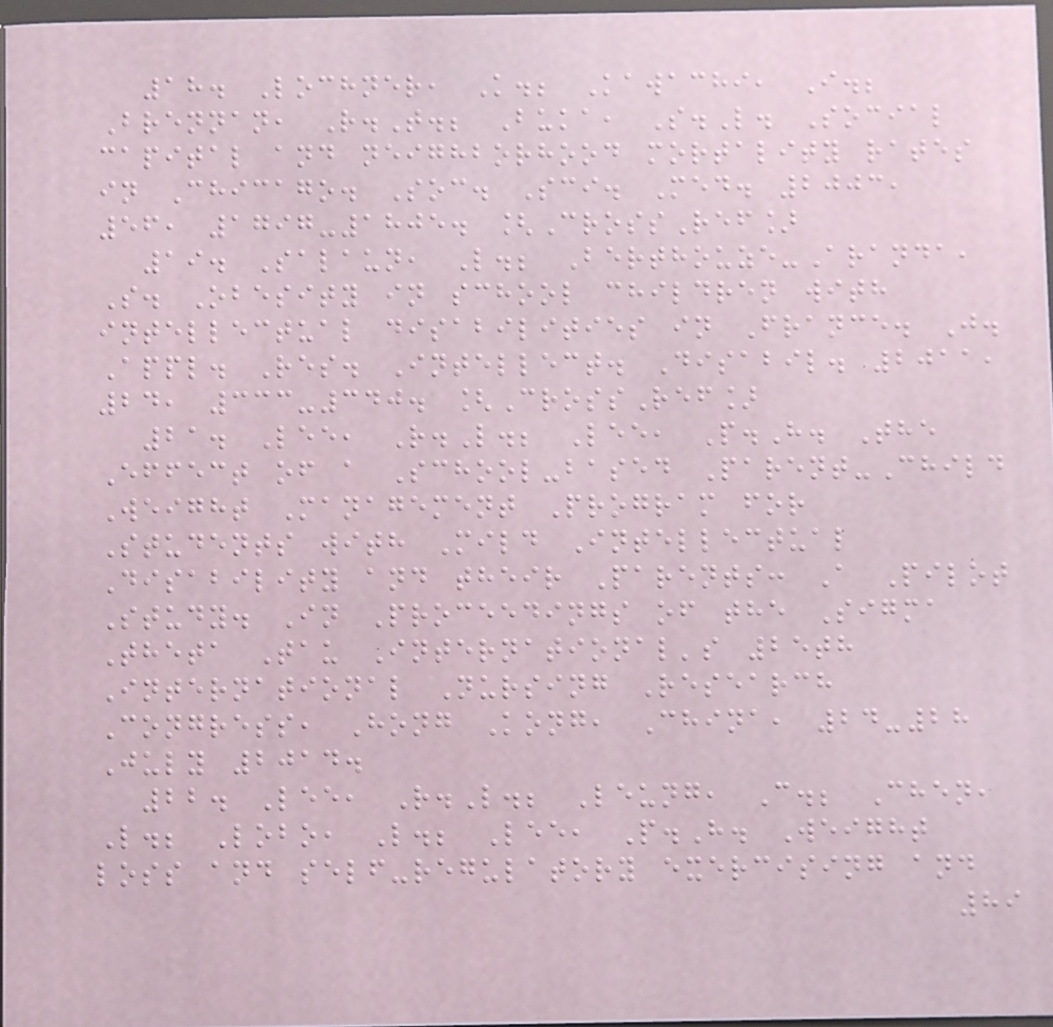18. Lochner, K.; Kawachi, I.;
Brennan, R.T.; Buka, S.L. Social
capital and neighborhood mortality rates
in Chicago. Soc. Sci. Med. 2003,
56, 1797-1805. [CrossRef]
19. Salaun, L.; Berthouze-Aranda,
S. Obesity in school children with
intellectual disabilities in France. J.
Appl. Res. Intellect. Disabil. 2011,
24, 333-340. [CrossRef]
21. Lee, R.L.; Lee, P.H. The
Effect of a School-based Parent-Child
Weight Management Program for
Students with Mild Intellectual
Disability and their Parents: A Pilot
Study. In Proceedings of the Sigma
Theta Tau International's 25th
International Nursing Research
Congress, Hong Kong, China, 24-28
July 2014.
22. Lee, R.L.; Leung, C.; Chen,
L.; Lobo, L.; Lee, P.H. Weight
loss and self-regulatory exercising and
89
